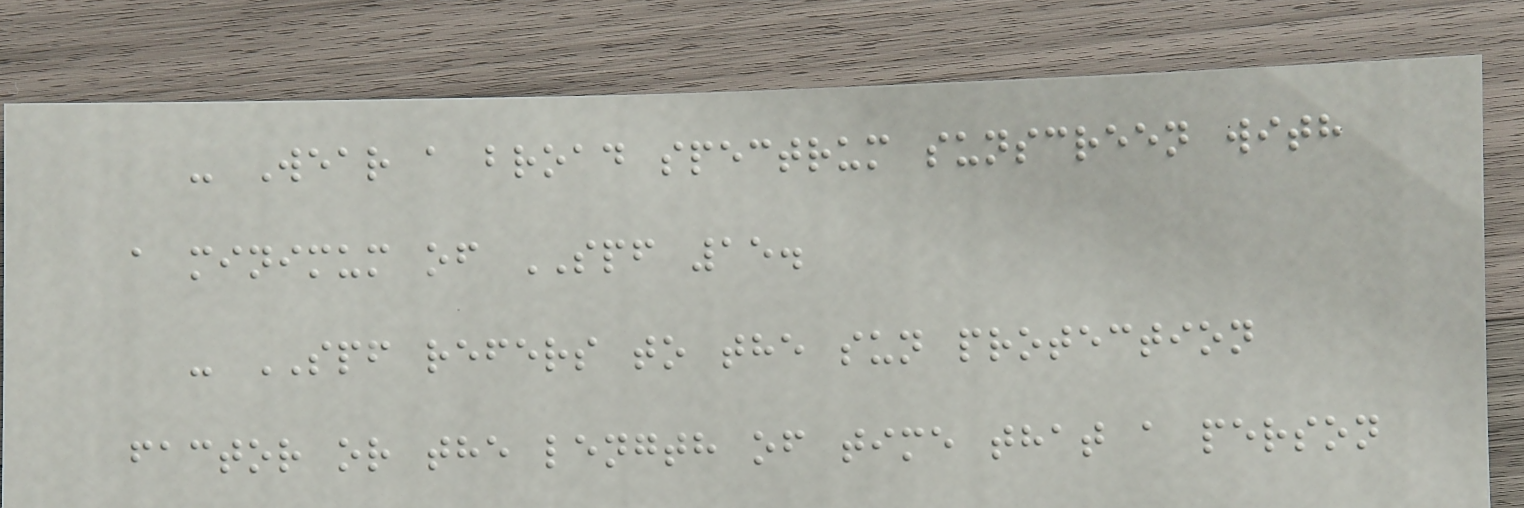- Wear a broad spectrum sunscreen with
a minimum of SPF 15.
- SPF refers to the sun protection
factor or the length of time that a person
